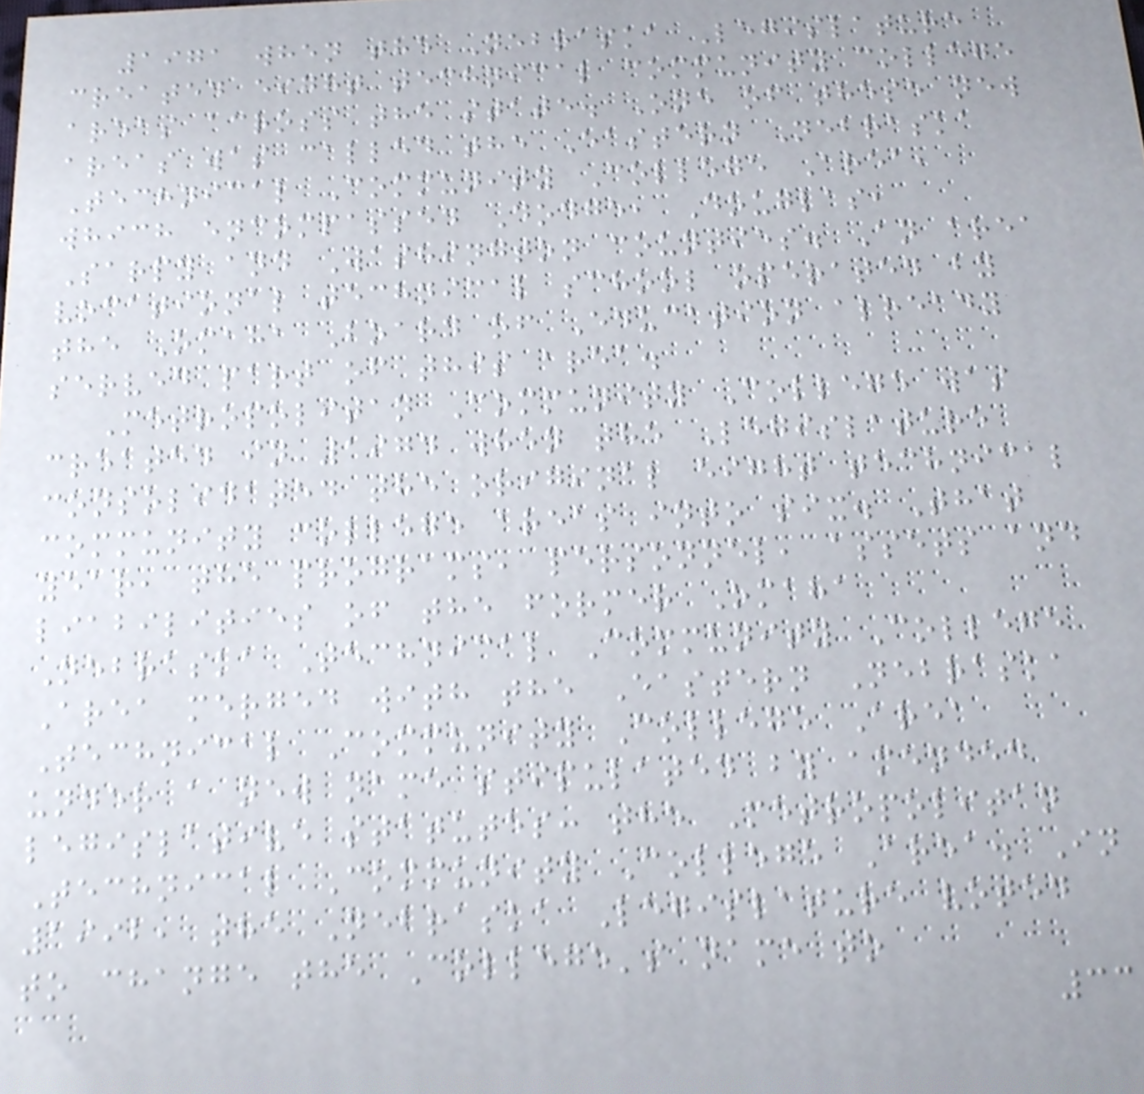1971 when the Nebraska Legislature
created eight technical community college
areas across the state. One of these new
areas was called the Eastern Nebraska
Technical Community College Area,
which encompassed Dodge, Douglas,
Sarpy and Washington counties. An area
vocational technical school operated by
the Omaha Board of Education already
served part of this area.
Metropolitan Community College was
created in 1974 when the Legislature
consolidated the original eight technical
community college areas into six. That
year, the programs, personnel, assets and
liabilities of the former Omaha
Nebraska Technical Community College
Area merged with the Eastern Nebraska
Technical Community College Area
under a new name stipulated by amended
legislative statutes: the Metropolitan
Technical Community College Area. In
1992, the Nebraska Legislature voted
to change the College's name to
33
